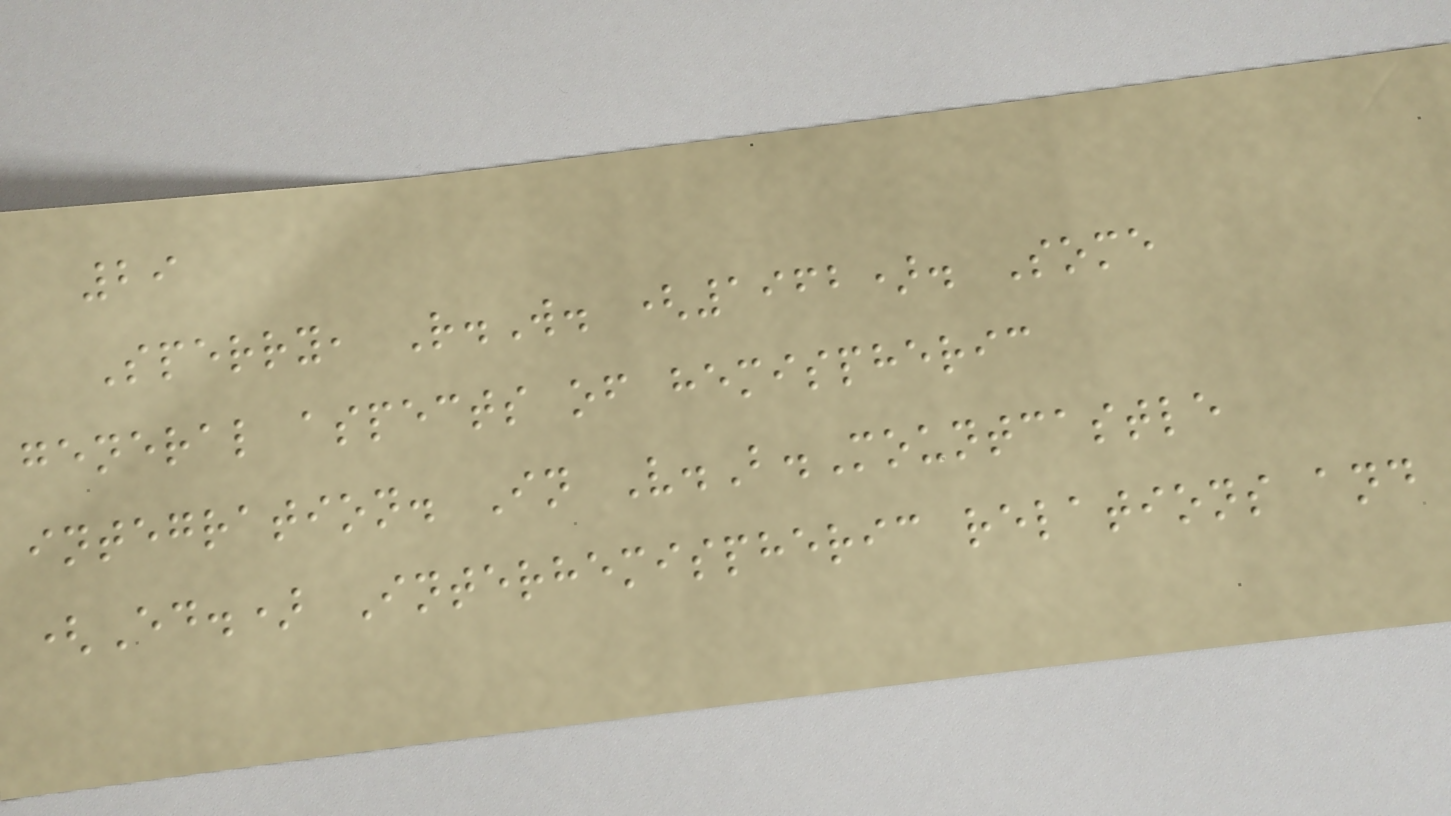29
Sperry, R.W. (1962). Some
general aspects of hemispheric
integration. In V.B.Mountcastle
(Ed.) Interhemispheric relations and
